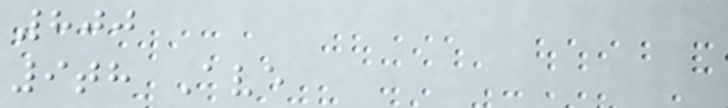800
9th Ave
